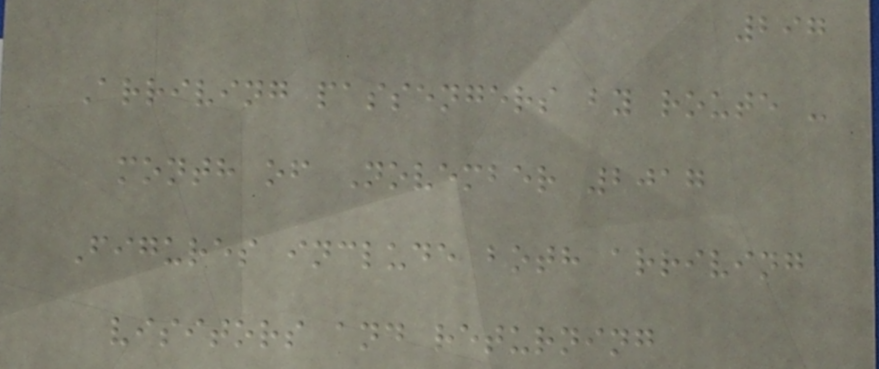297
Arriving passengers by route -
month of November 2017
Figures include both arriving
visitors and returning
